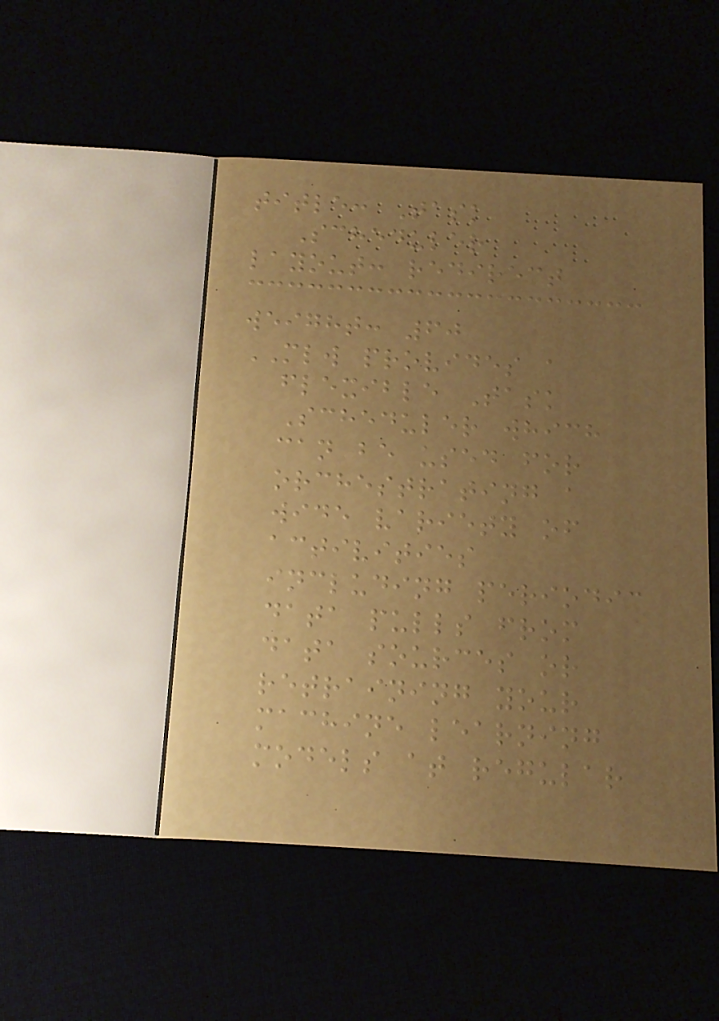title: Task
Scheduler
layout: redirect
weight: 60
MLW provides a
flexible Task
Scheduler which
can be used for
orchestrating a
wide variety of
activities
including periodic
data pulls from
data sources or
retraining your
machine learning
models at regular
